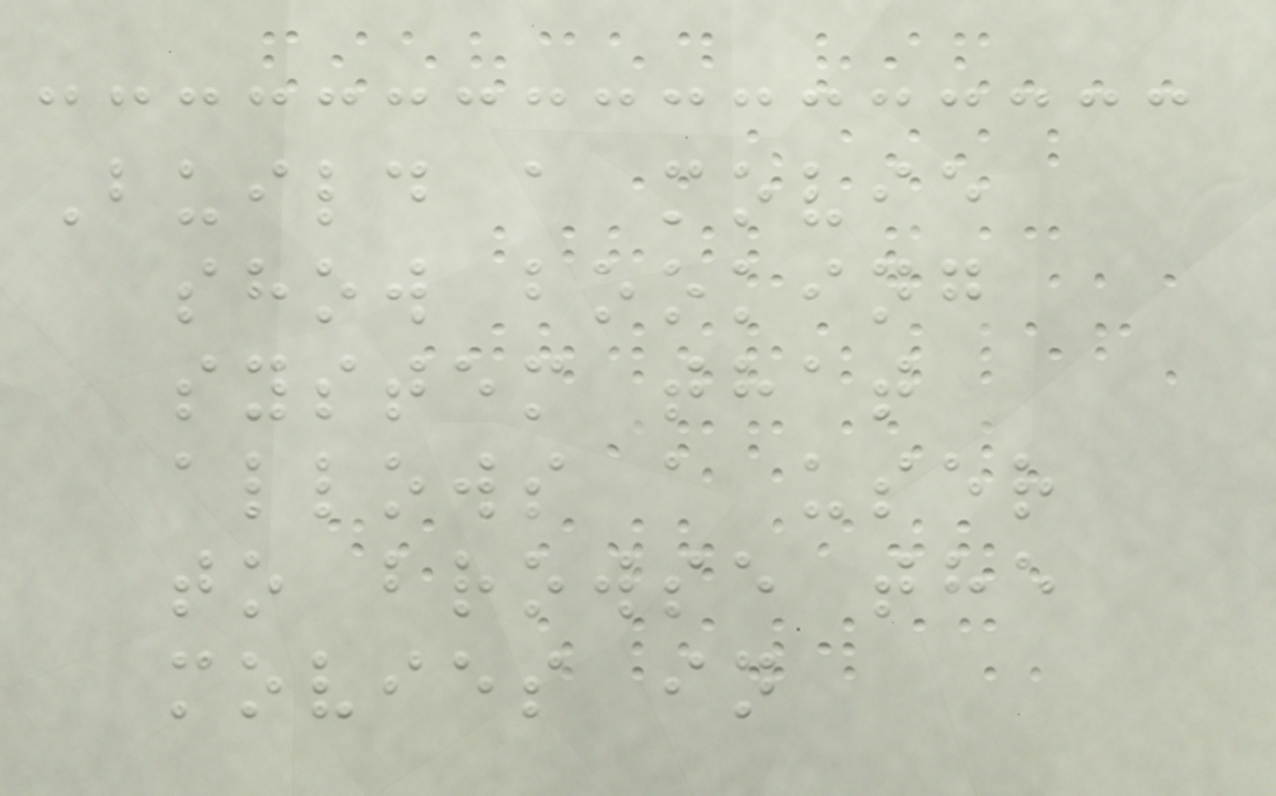Build a movie
show booking
system that
allows a user
to browse the
movies in
